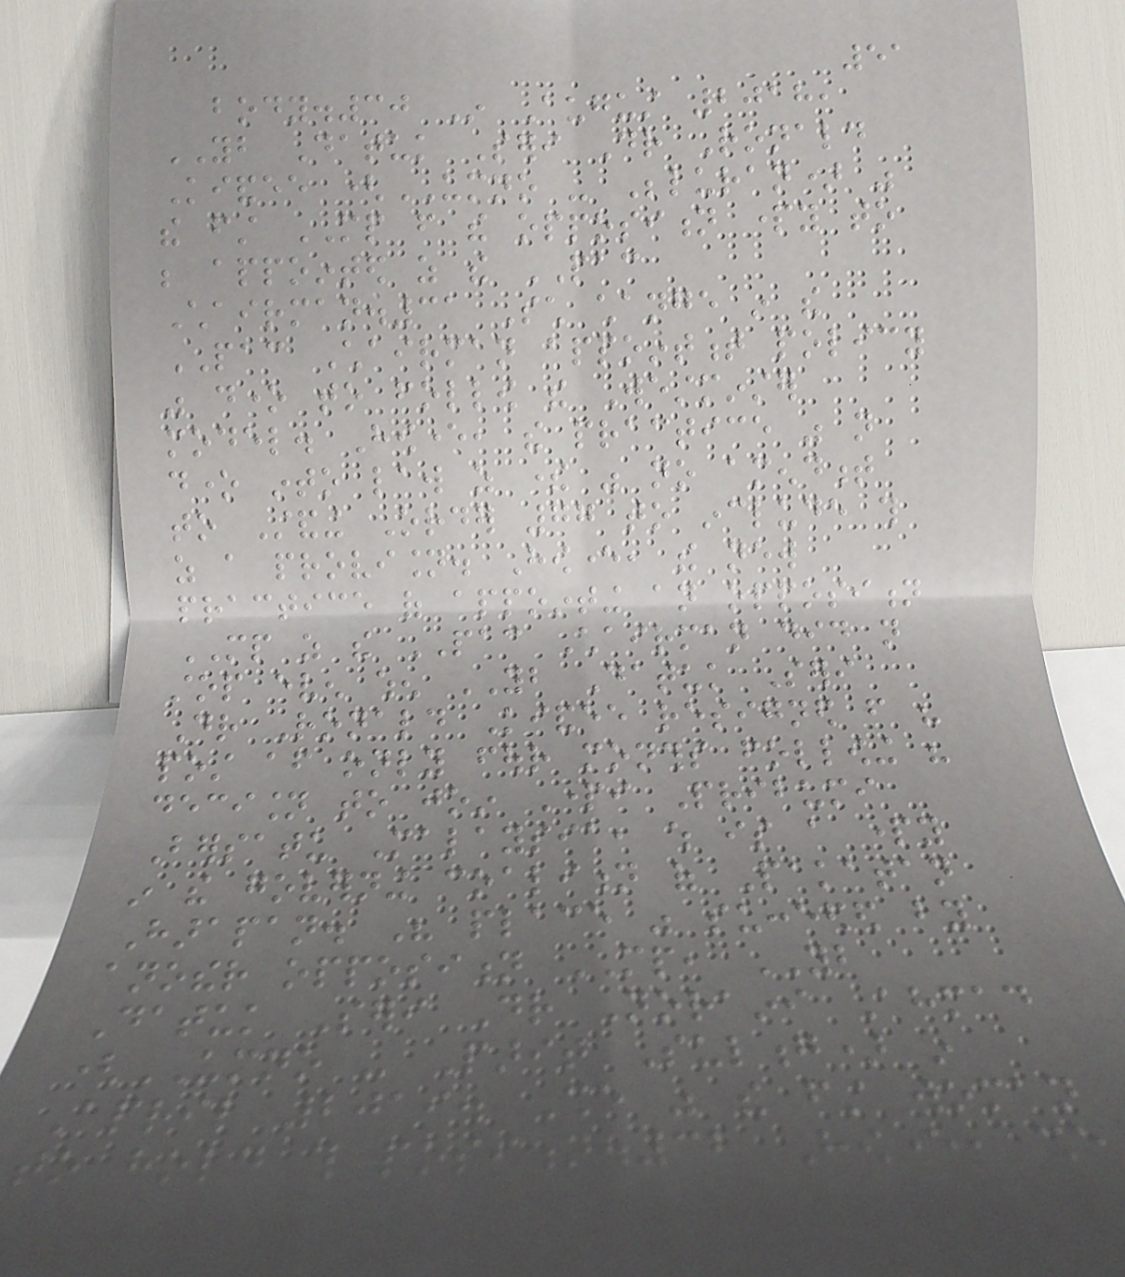51
body.30 In August 2018,
YB Datuk Seri Dr Ronald
Kiandee (UMNO - Beluran) was
the first MP from the opposition party to
be appointed as the PAC
Chairman.31 Such change in the
PAC Chairman appointment policy
was done to follow the Westminster
model. However, the practice was not
done into law as there was no amendment
to Standing Order 77 to include this
as a provision. However, the new
practice of appointing an opposition
MP as the PAC Chairman did not
stop even when YB Datuk Seri
Dr Ronald Kiandee resigned from his
post after only four months following his
decision to join Parti Pribumi
Bersatu Malaysia, which is a party
in the governing coalition of Pakatan
Harapan. His place was succeeded by
another opposition MP, YB
Datuk Seri Dr Noraini Ahmad
(UMNO - Parit Sulong) in
April 2019. She was the first woman
to hold this position.32 However, she
